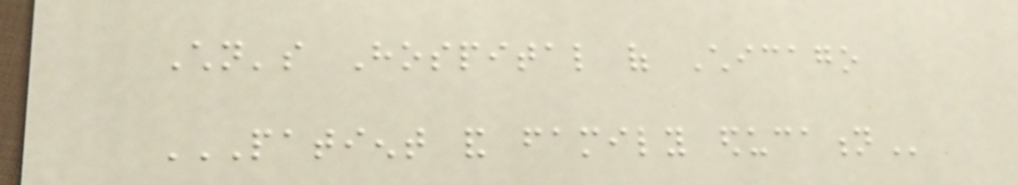Children's Hospital of Chicago
PATIENT AND FAMILY EDUCATION
